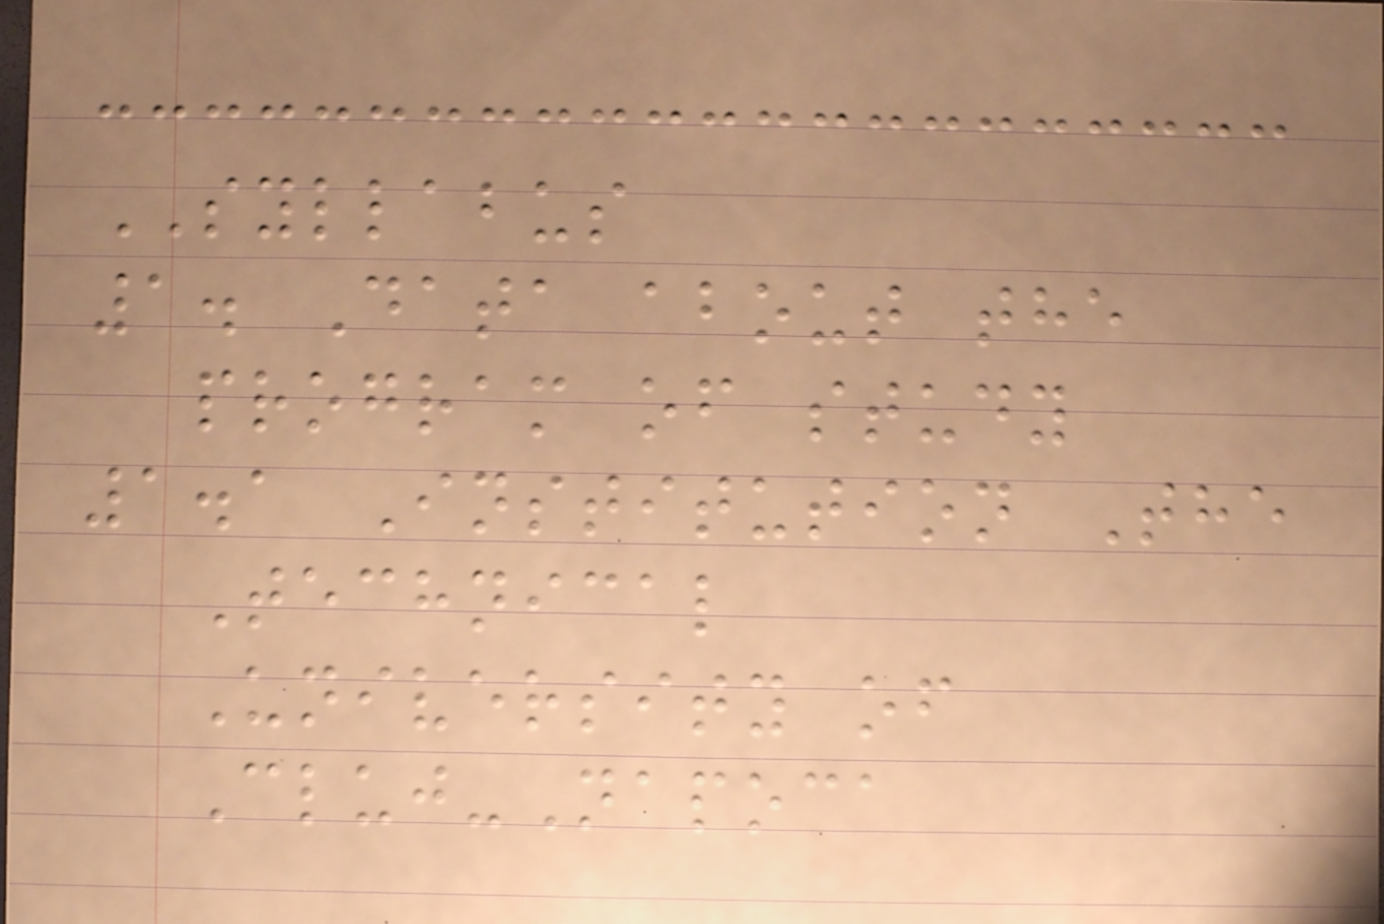SYLLABUS
1. Data about the
program of study
1.1 Institution The
Technical
University of
Cluj-Napoca
